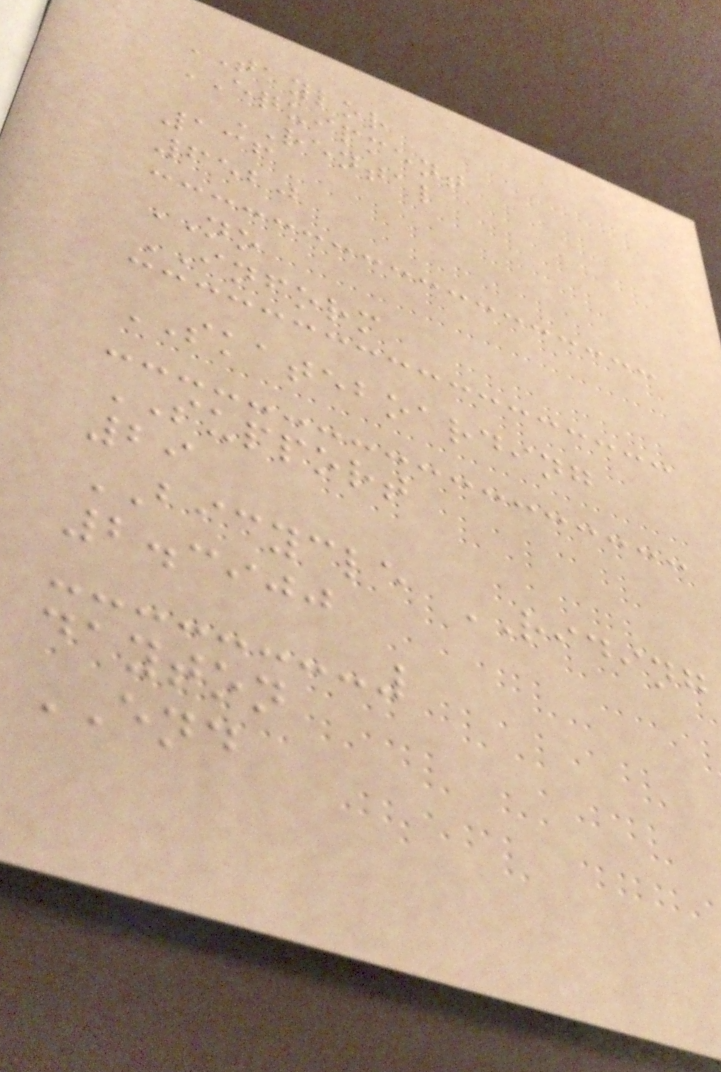TAYLOR
EQUIPMENT
RENTAL
136
6520
NO
INFORM
SKATEBOARDING
SUPPORT
29
BICYCLE RIDING
2.3900
dayton
END
